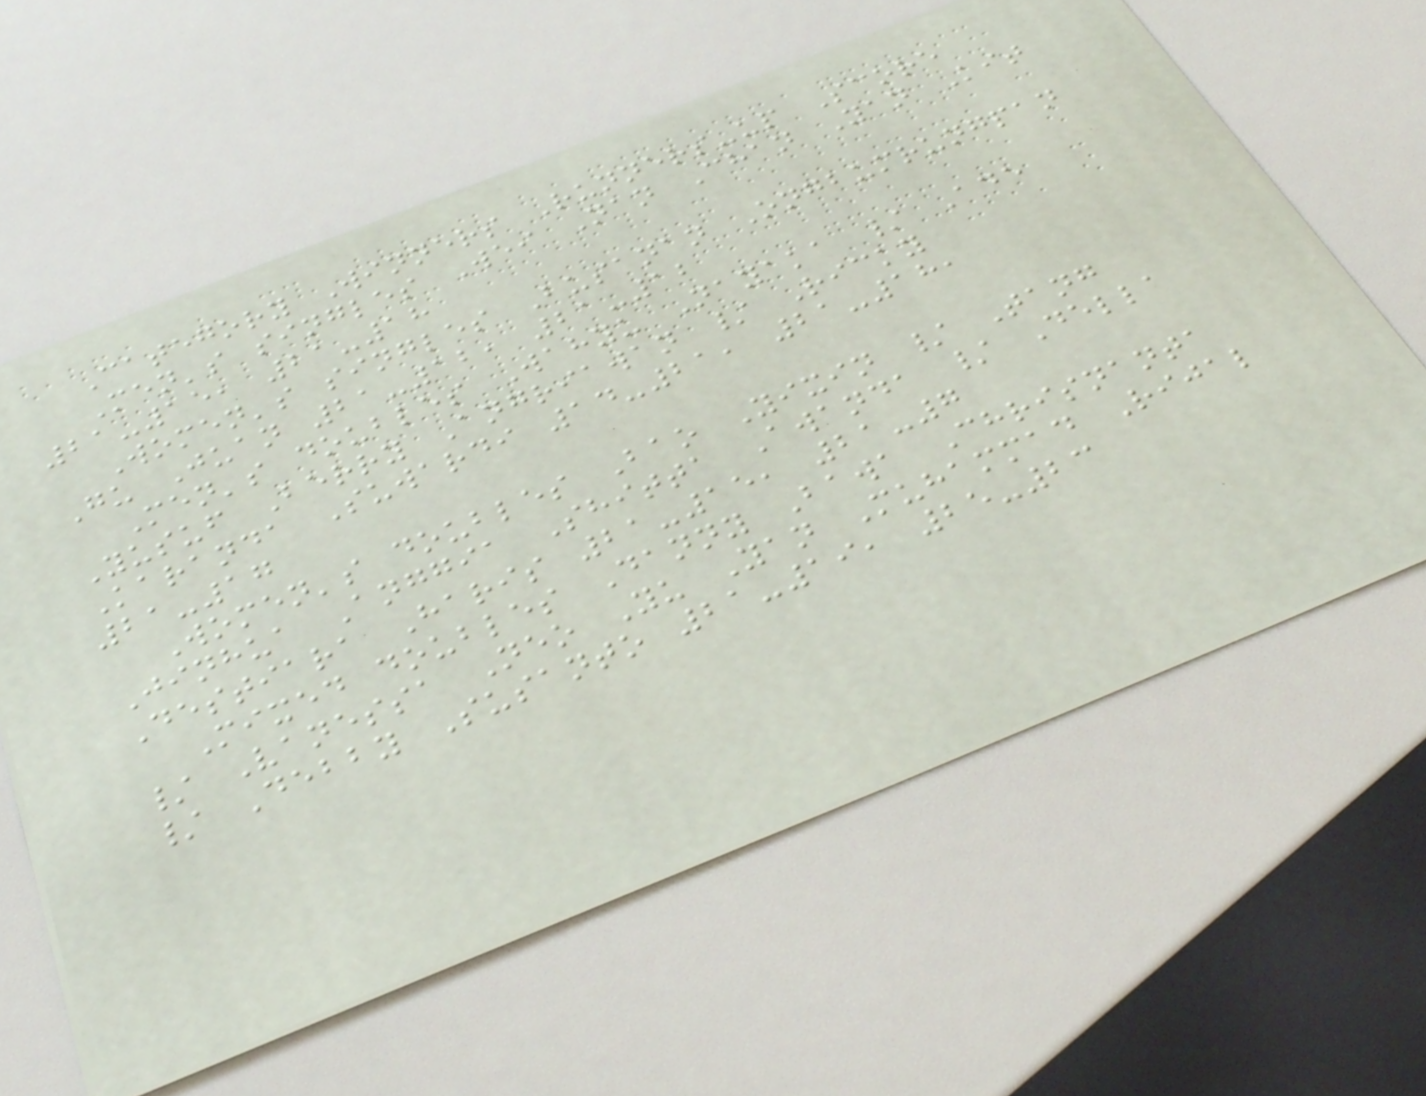Category Winners Runners-up Score
Men's singles Wei Nan Chan Yan Kit
21-15, 21-18
Women's singles Busanan Ongbumrungpan
Gu Juan 21-12, 21-12
Men's doubles Wahyu Nayaka / Ade
Yusuf Berry Angriawan / Ricky
Karanda Suwardi 14-21, 21-18,
21-17
Women's doubles Bao Yixin / Tang
Jinhua Anggia Shitta Awanda / Della
Destiara Haris 21-15, 21-7
Mixed doubles Danny Bawa Chrisnanta
/ Vanessa Neo Yu Yan Muhammad Rijal
/ Debby Susanto 21-19, 25-23
